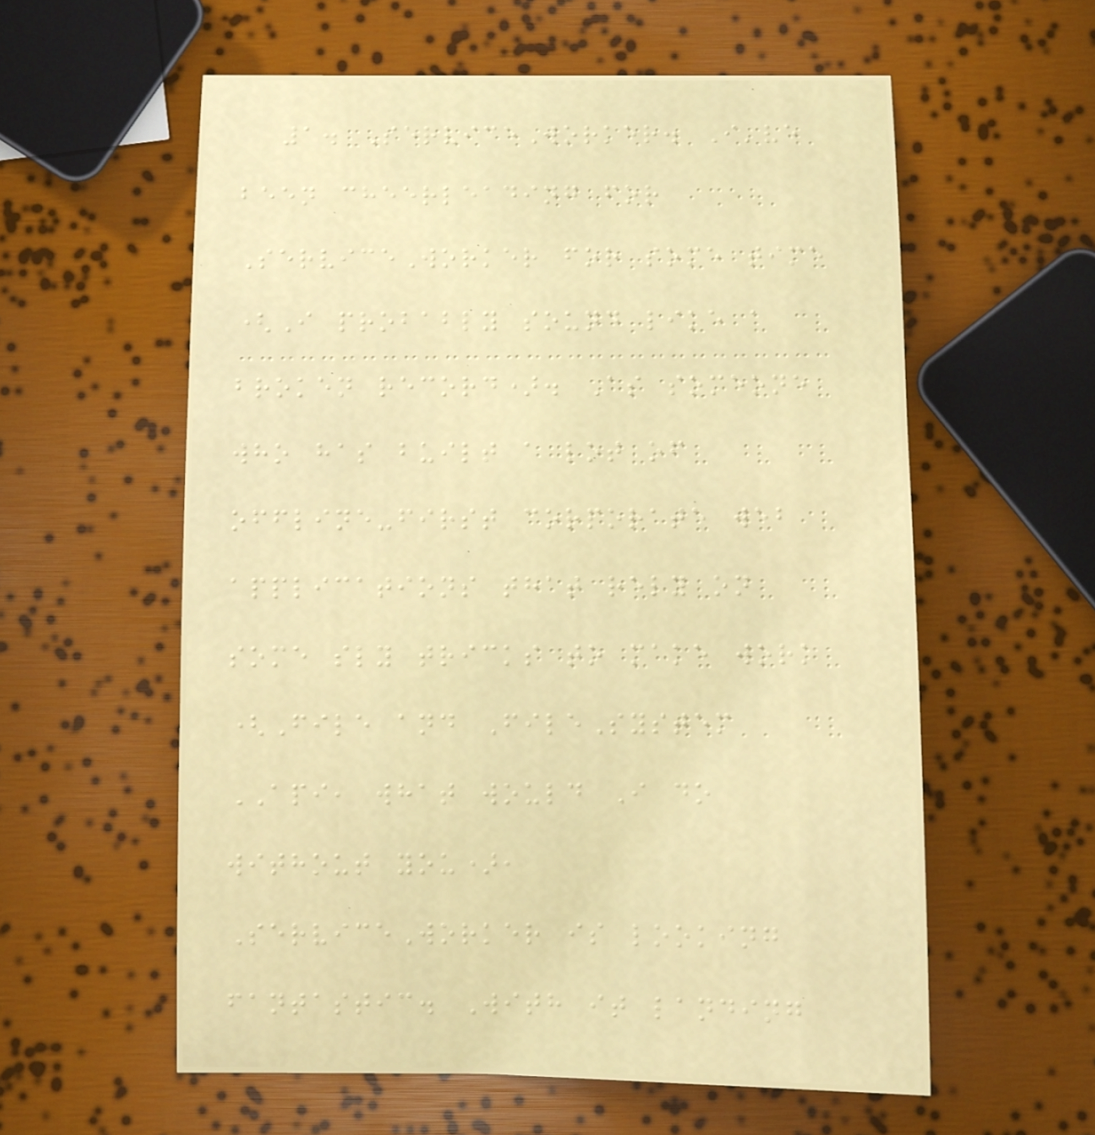1. ServiceWorker. I've
been cheerleading for
ServiceWorker for some time
(I probably sound like a
broken record). As someone
who has built a lot of
offline-first corporate web
applications that rely on
some sly tricks to make work
(File and FileSystem
API, what would I do
without you),
ServiceWorker is looking
fantastic. With it landing
